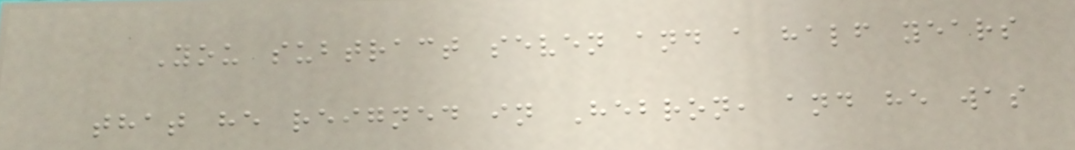You subtract seven and a half years
that he reigned in Hebron, and he was
